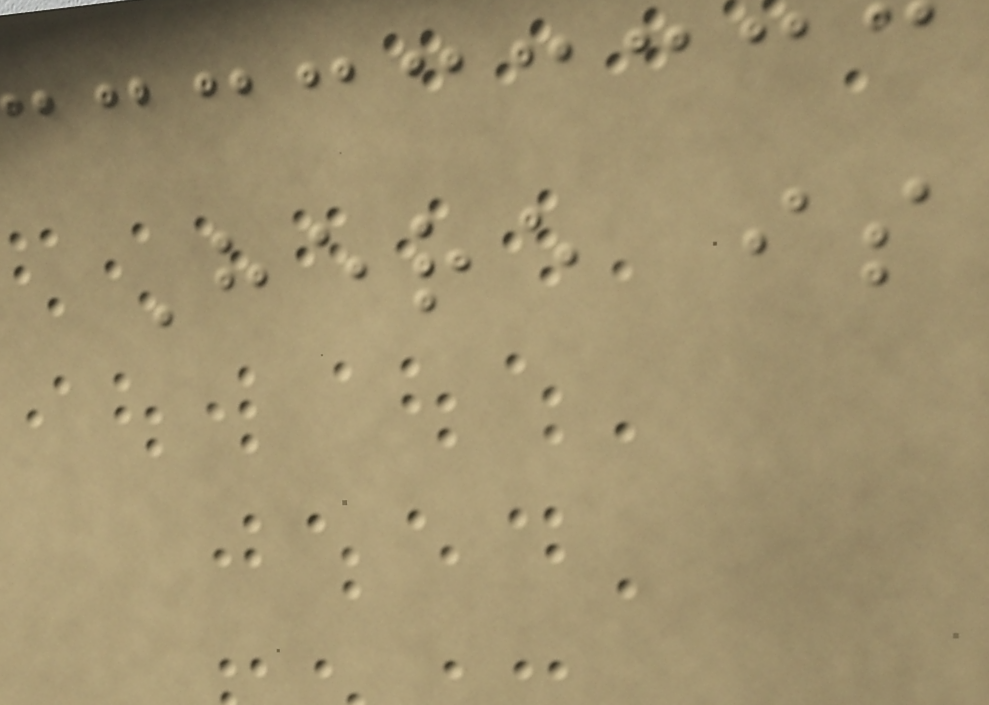Here is
